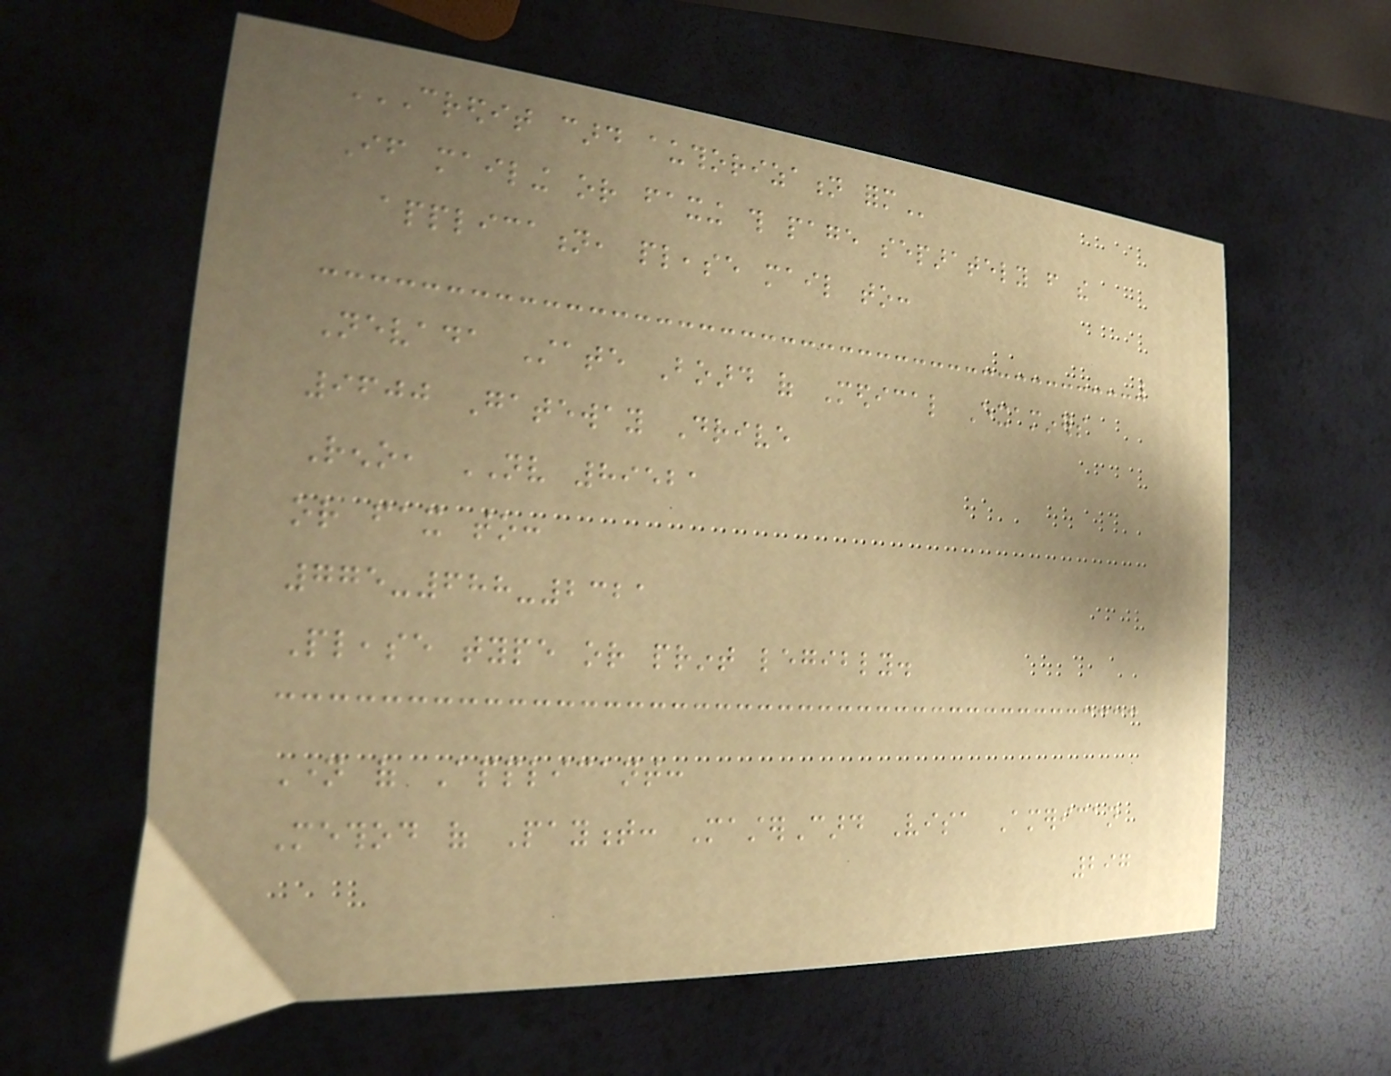CREDIT CARD AUTHORIZATION FORM
If mailing or faxing this page separately from the
application, please mail to:
Nevada State Board of Medical Examiners
9600 Gateway Drive
Reno, NV 89521
or fax to:
775-688-2321
Please type or print legibly.
Name of Applicant:
Method of Payment: MasterCard Visa American
297
